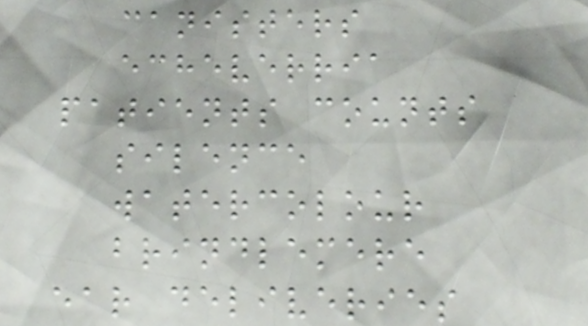canisters
echeverria
patients counts
silence
watercolour
brindlemere
ear deliveries
